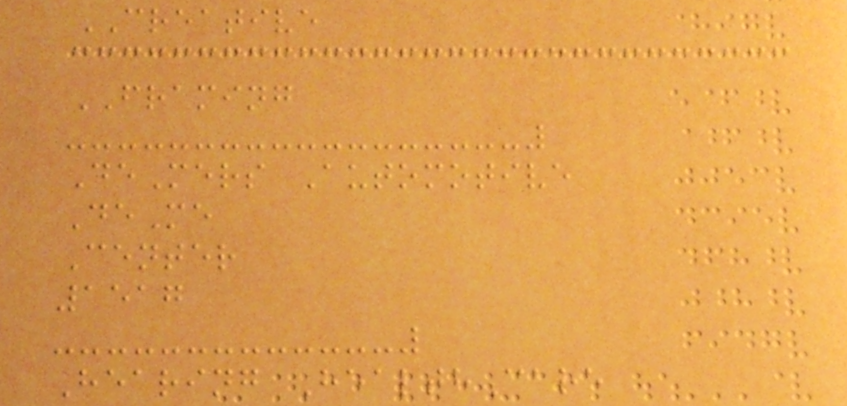CREATIVE
FRAMING
DeMers Automotive
DeMe
Center
1517
Hearing HealthCare
